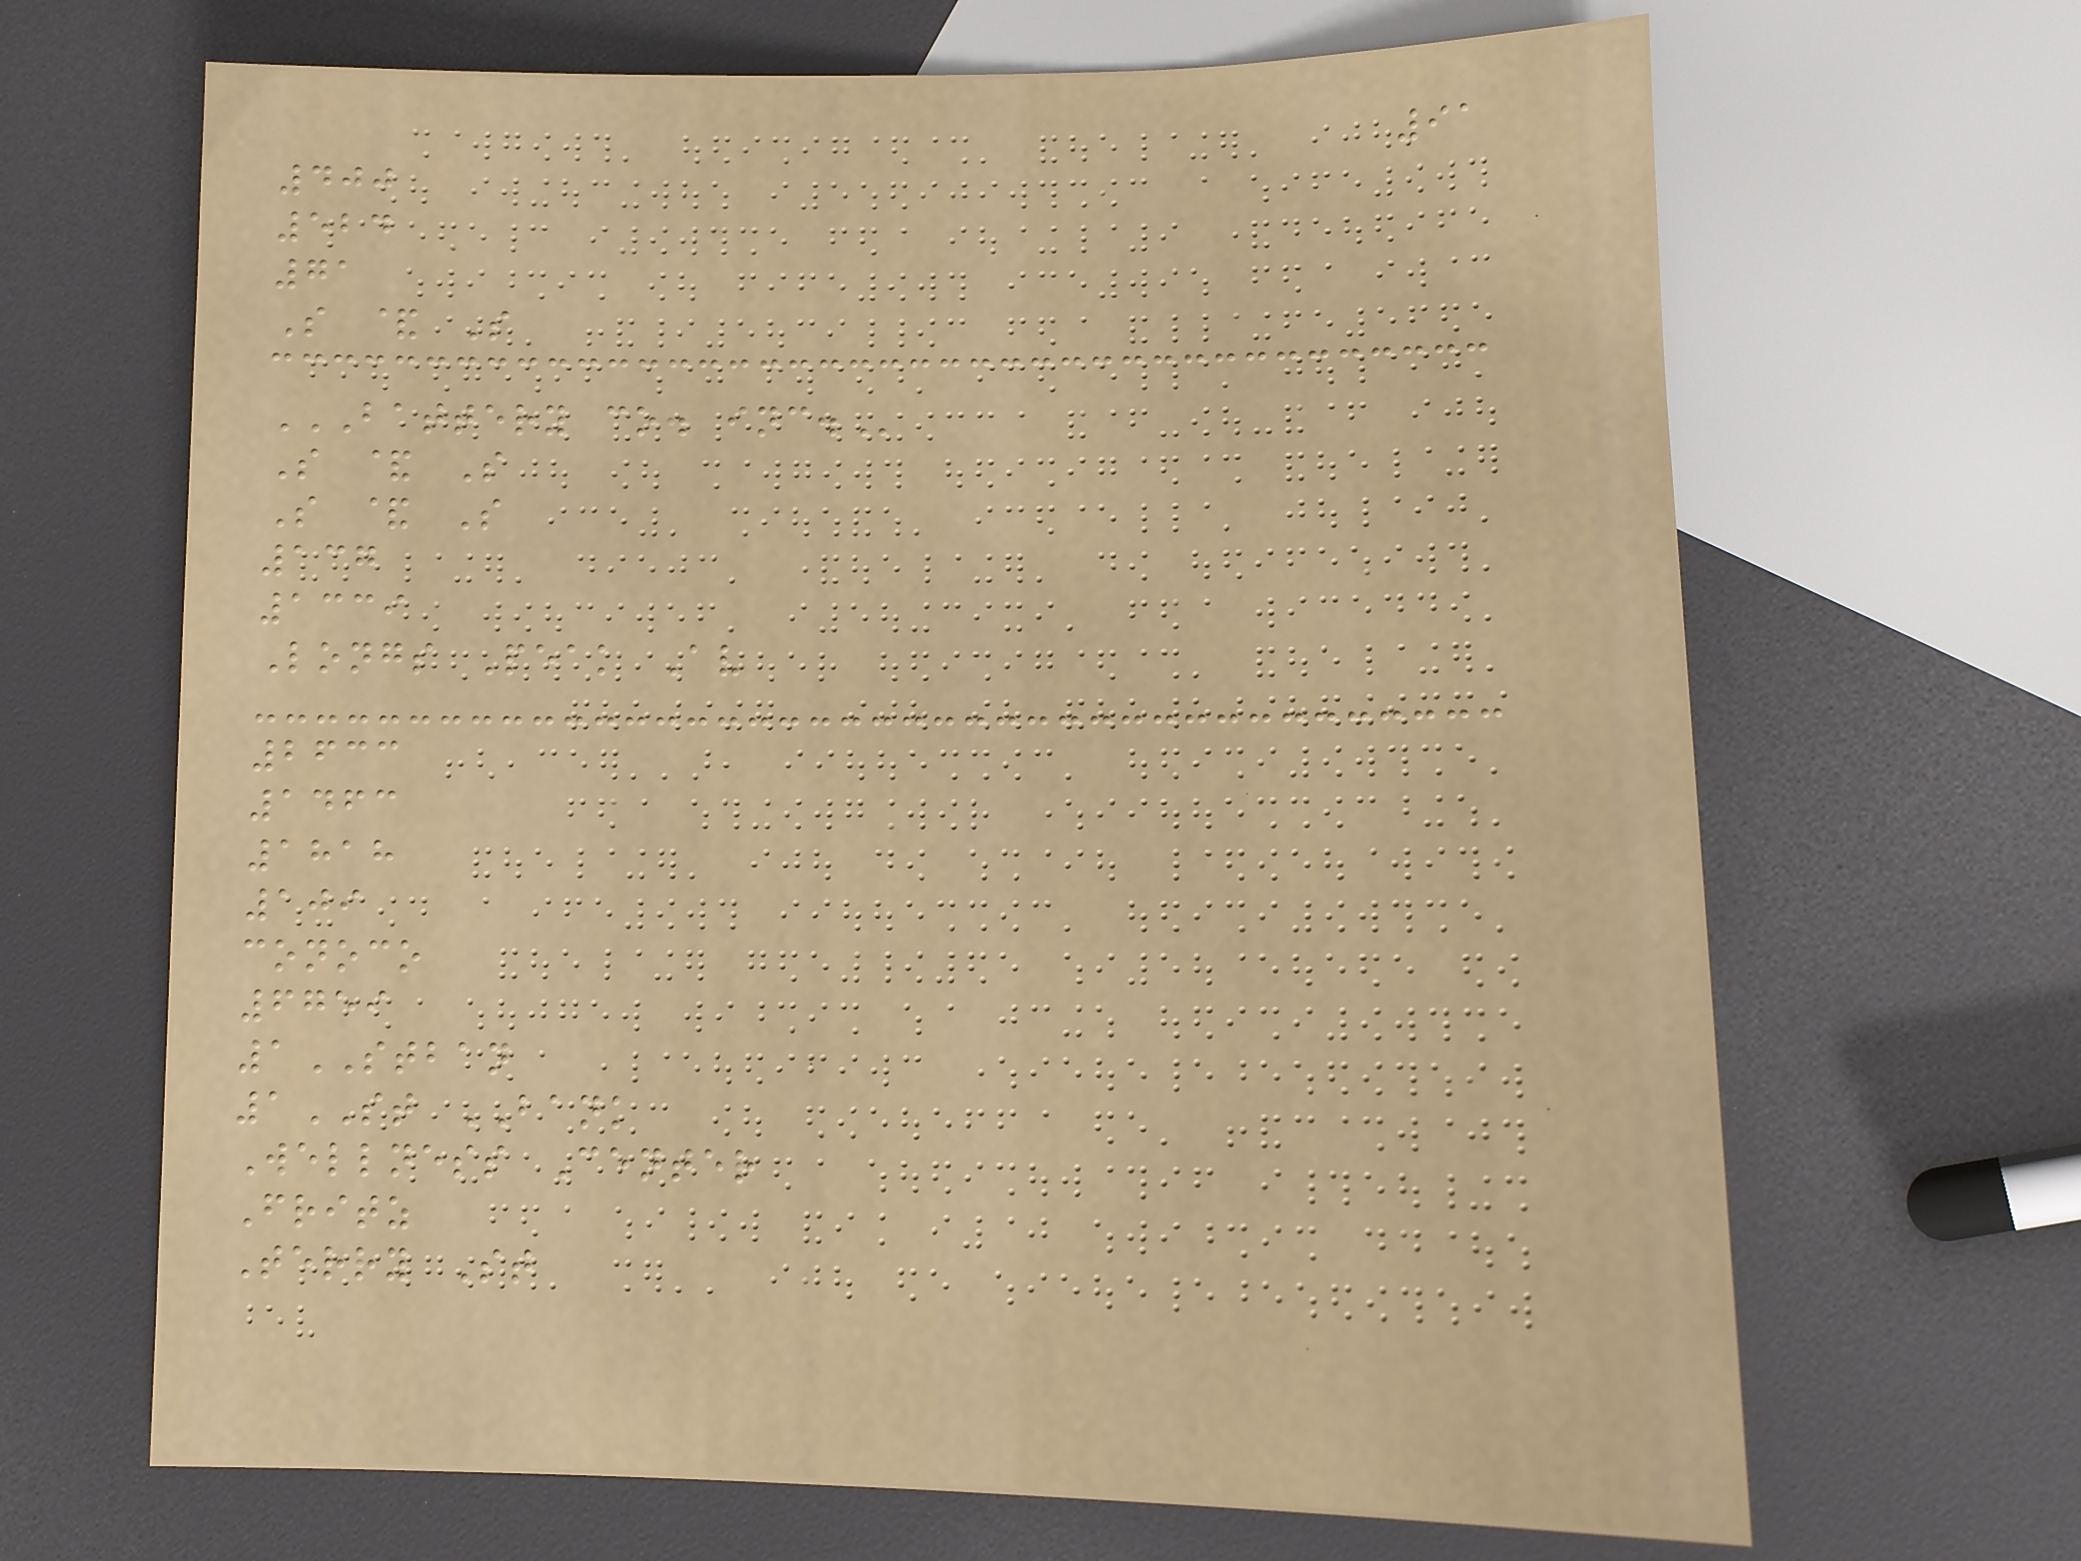91
400
524
71
S & S
BATTERY CO. INC.
S & S
S & S
137
1339
Longs Peak Av
2633
1463
1818
109
conoco
6759
1STBAN
1ST BANK
Wellness Center
Fritz
Terry St
